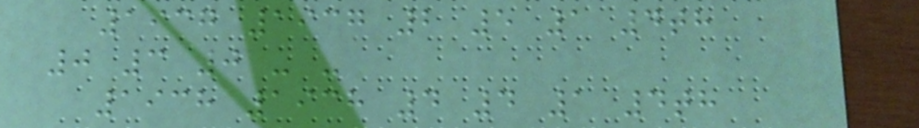1937 1937 2 5 1 4th
0 3 0 - -
1938 1938 4 4 1 4th
